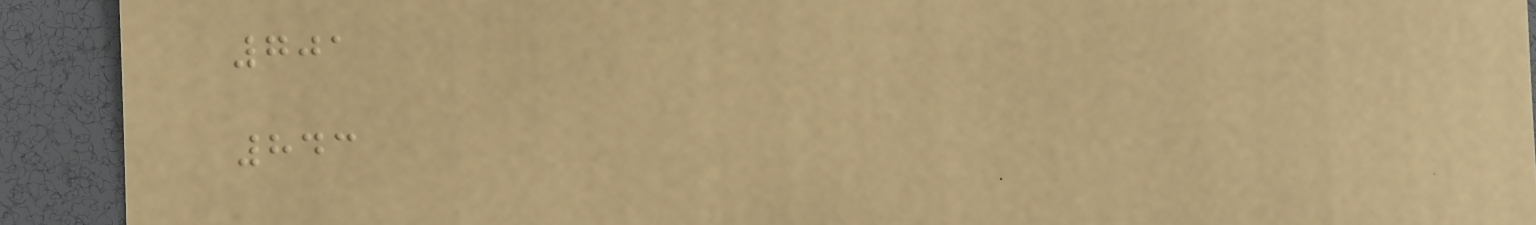701
843
